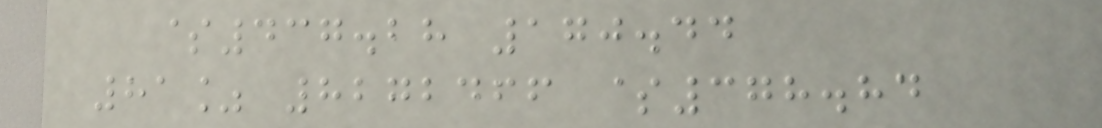$437.28 170.44
81% 8272466 $378.84
